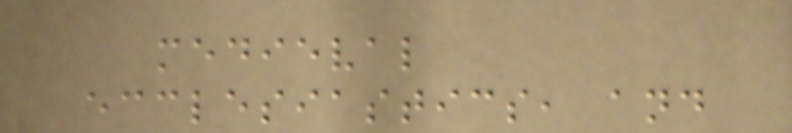medieval
ecclesiastics, and
